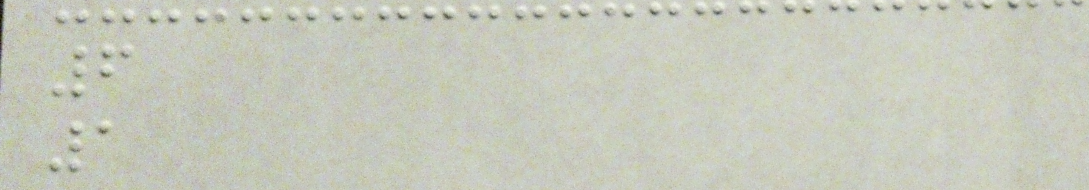6
1
